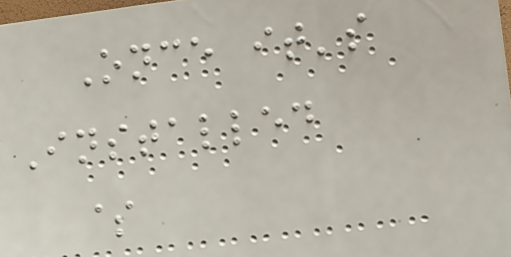Once it's
Installed
$
